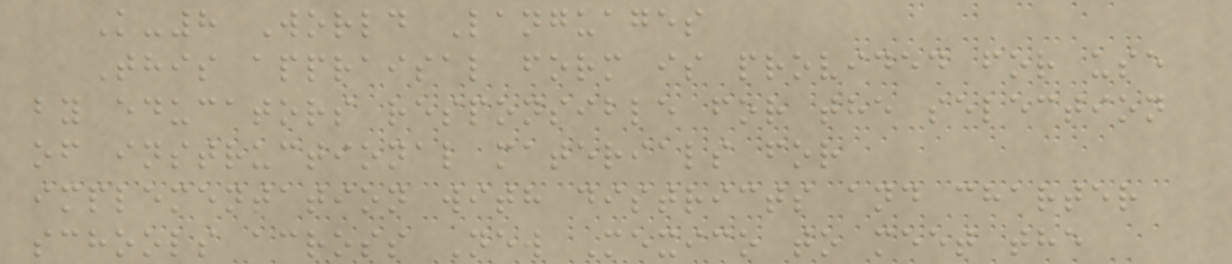K-8 World Languages
This appraisal form is provided for use
by educators responsible for the selection
of instructional materials for
implementation with districts and charter
schools across New Mexico to meet the
